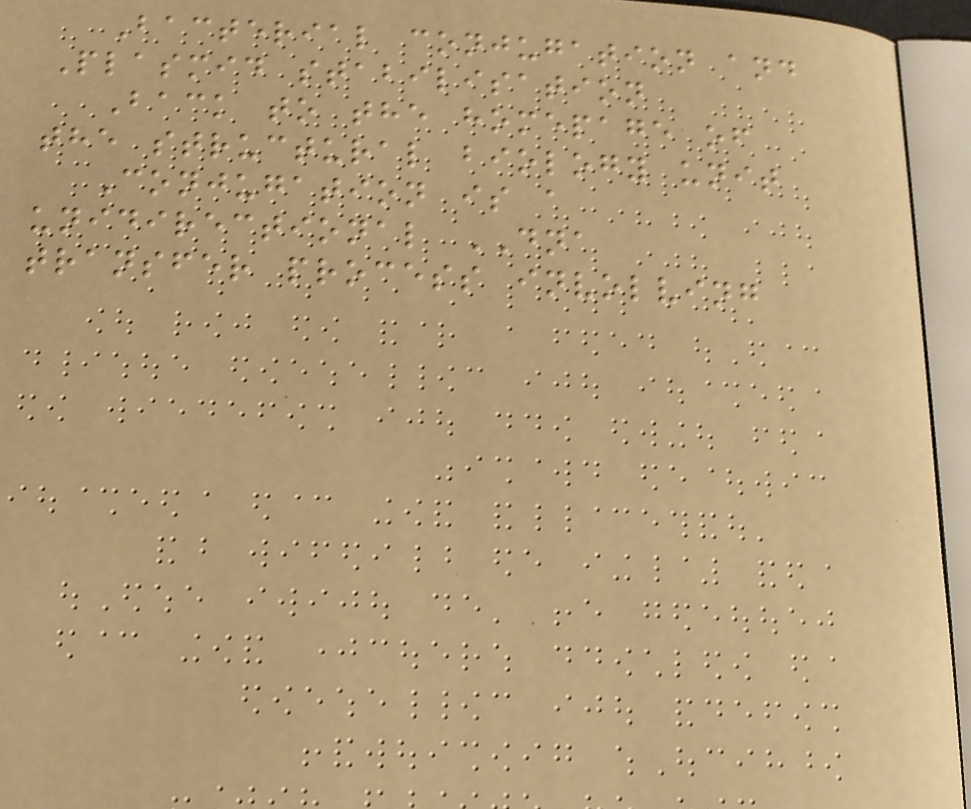Bacterial conjugation and
Plasmid stabilisation
Back to the homepage of
the structural biology unit
Conjugation is a
unidirectional DNA
transfer process involving
